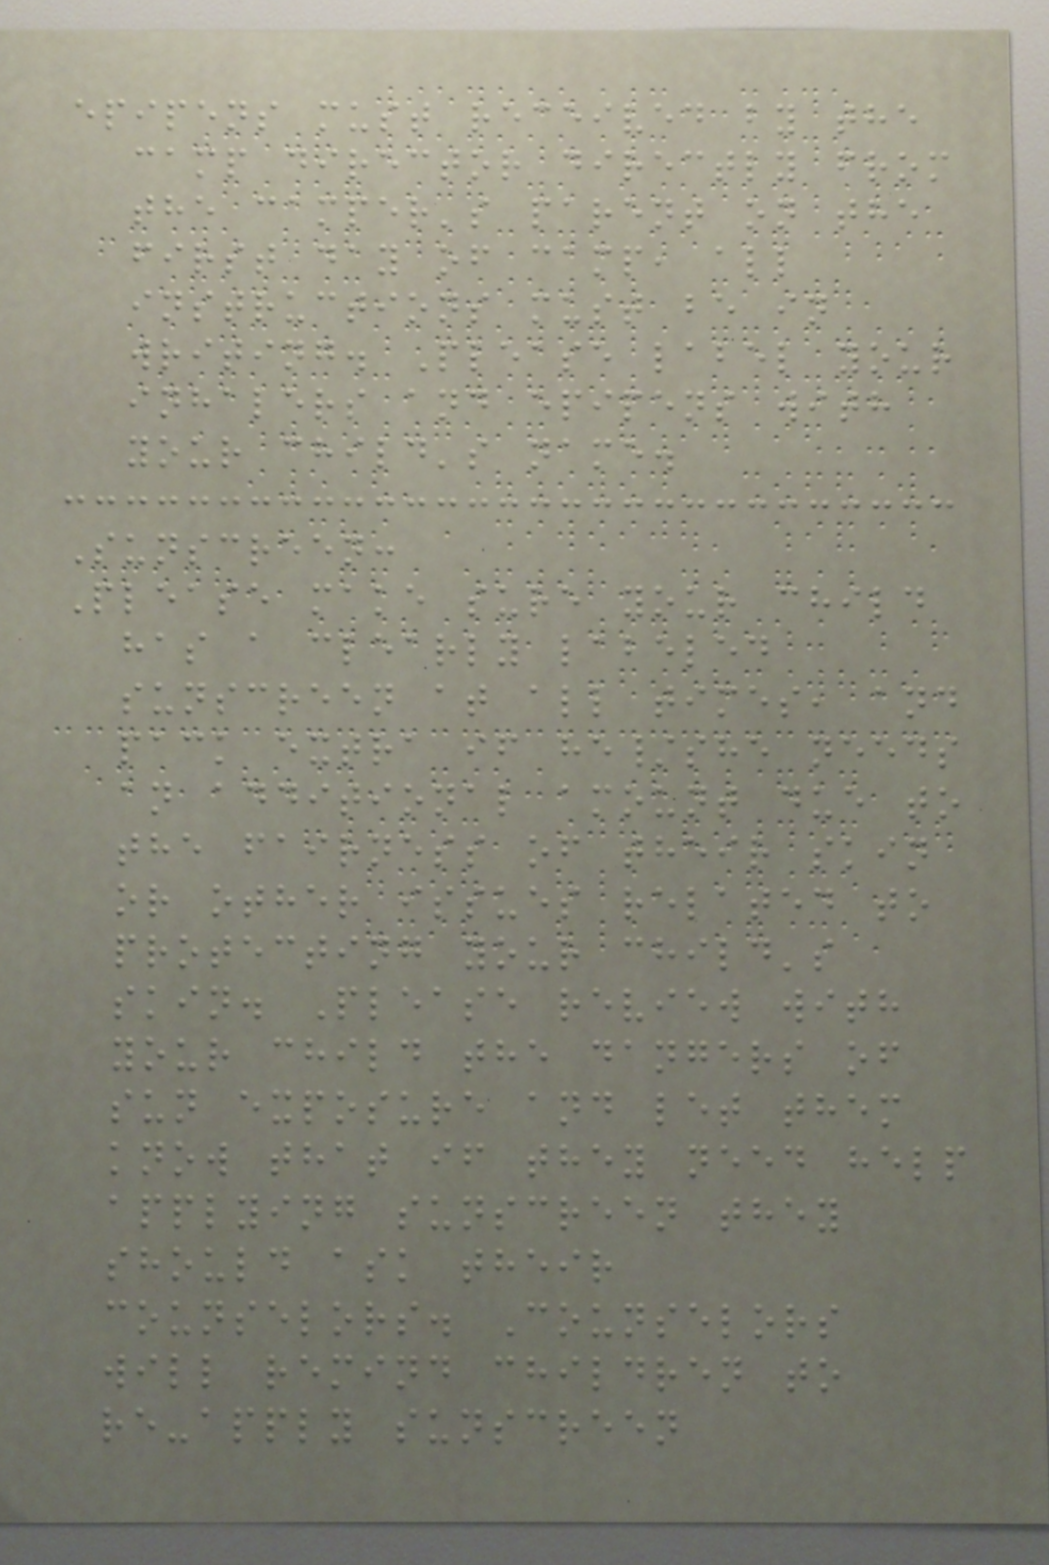epipens must received by the
camp director directly from
the camper's parent on the
first day of camp, all
instructions must be in
writing. Please label your
inhalers and epipens with
your child's name.
Sunscreen:
Please make sure your child
has a clearly labeled
sunscreen at all times, and
pack extra if he/she needs
an additional amount due to
the fairness of their skin
or other issues related to
protecting your child's
skin. Please review with
your child the dangers of
sun exposure and let them
know that if they need help
applying sunscreen they
should ask their
counselors. Counselors
will remind children to
re-apply sunscreen
